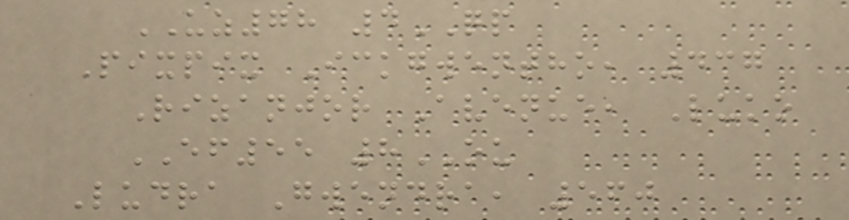UZ78 4QP
Pixpix Ickgwentho, 437
Rizanjor Avenue, Luko
EF55 8OU
Ludra Gwendra, 560
